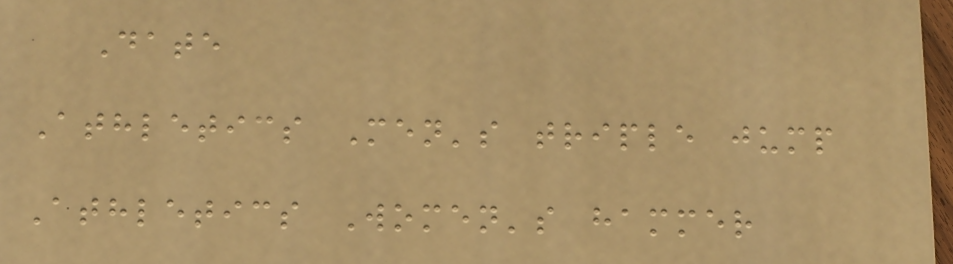Date
Athletics Men's triple jump
Athletics Women's hammer
